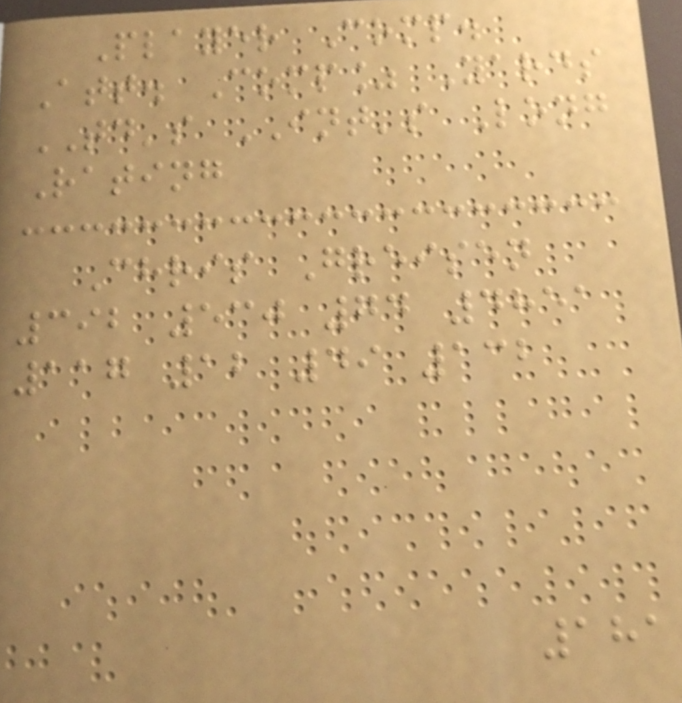Player Comp.
Att. Comp% Yards
TD's INT's Long
Rating
Chris Greisen
392 530 74 4851
117 12 49 132
181
